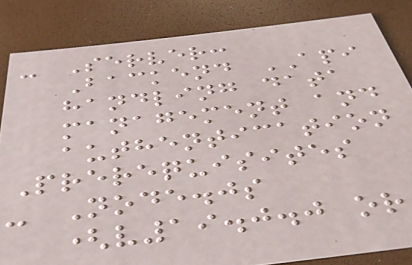- Server:
Backend API
handling data
management and
authentication
Prerequisites
- Node.js
(v19.0.0 or
